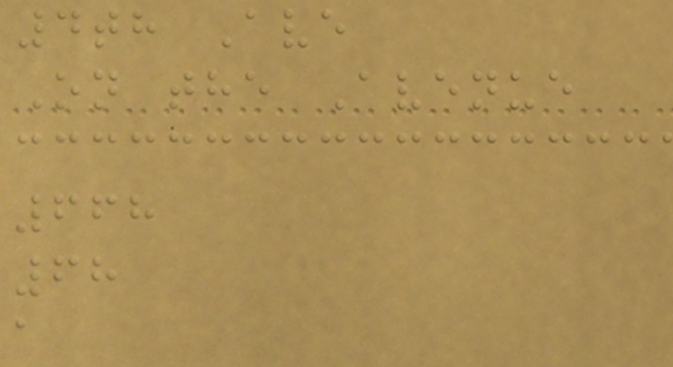4th Ave
On the Avenue
668
68
a
